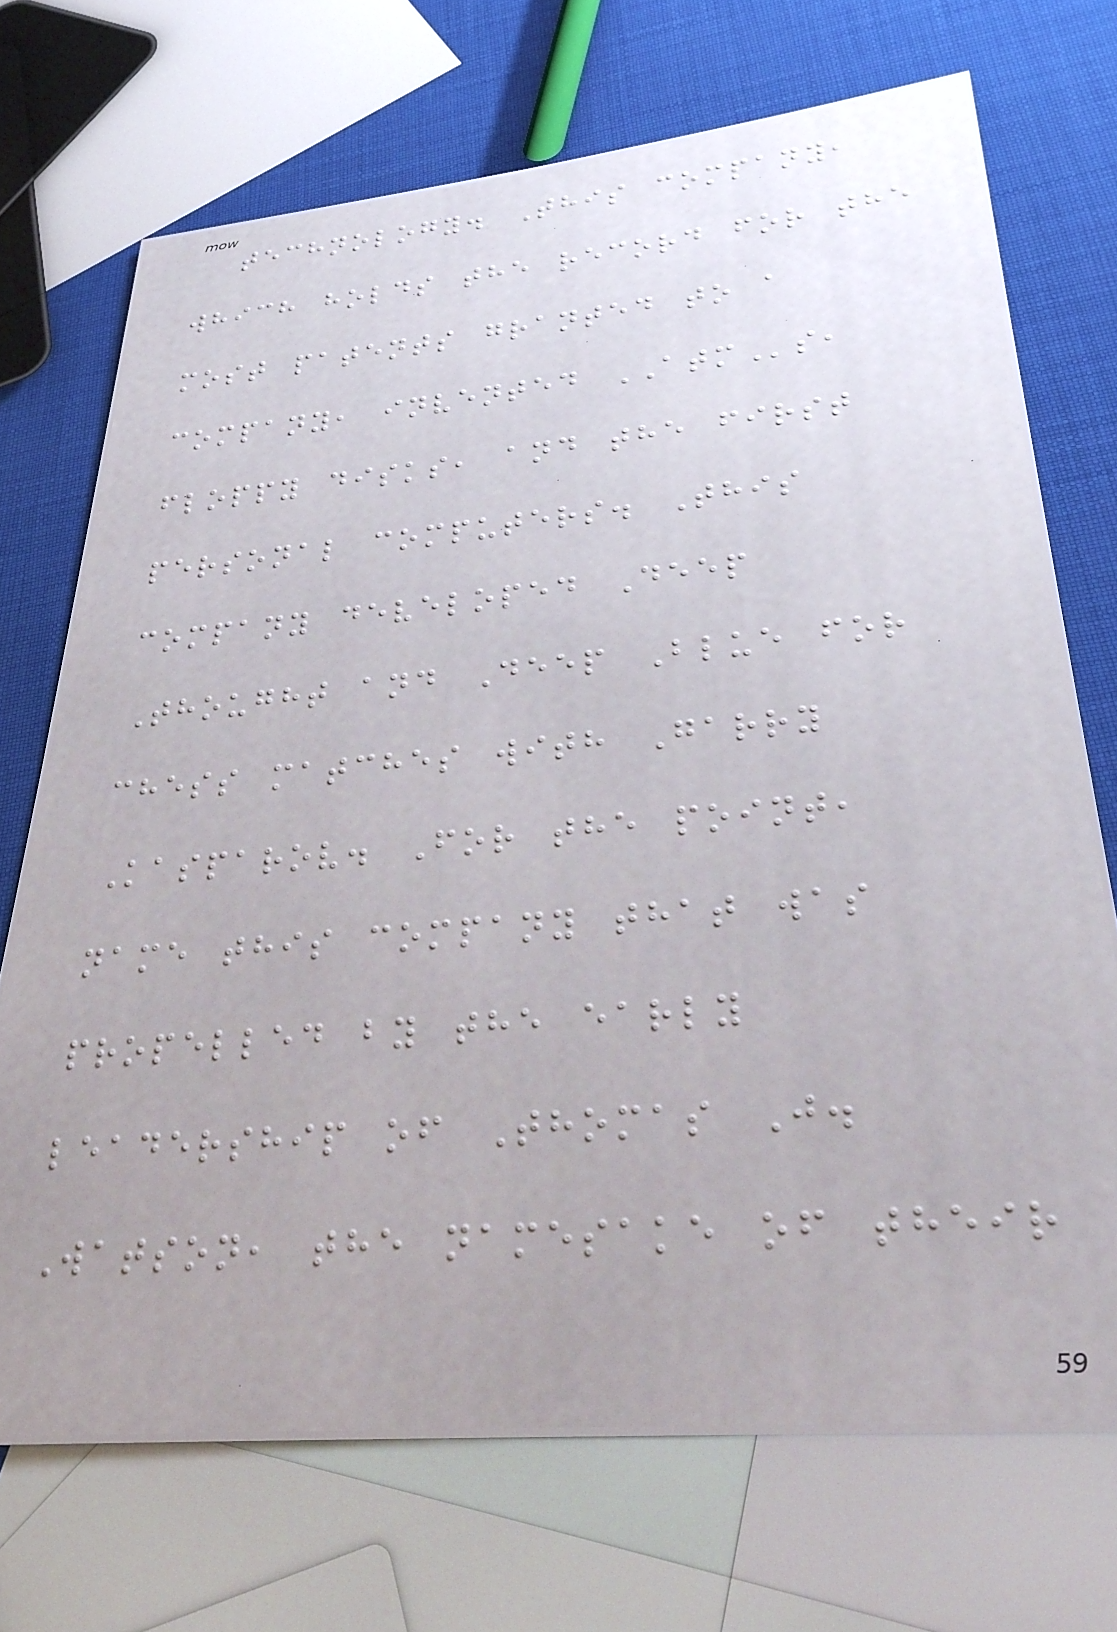technology. This company,
which holds the record for the
most patents granted to a
company, invented ATMs,
floppy disks, and the first
personal computers. This
company developed Deep
Thought and Deep Blue for
chess matches with Garry
Kasparov. For the point,
name this company that was
propelled by the early
leadership of Thomas J.
Watson, the namesake of their
